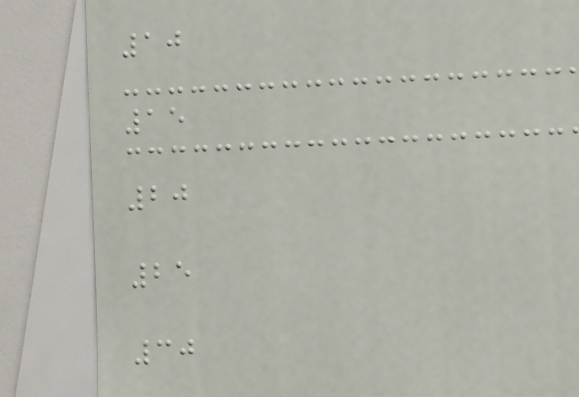10
15
20
25
30
